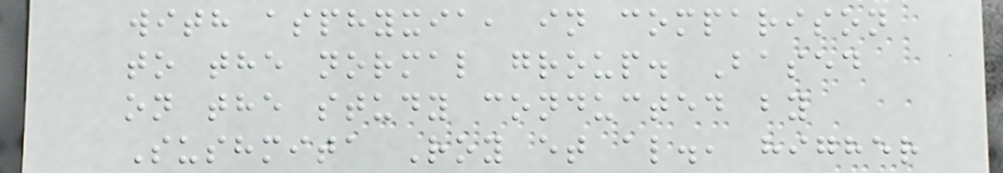with asphyxia, in comparison
to the normal group. Based
on the study conducted by
Sushmita Roy et al., higher
